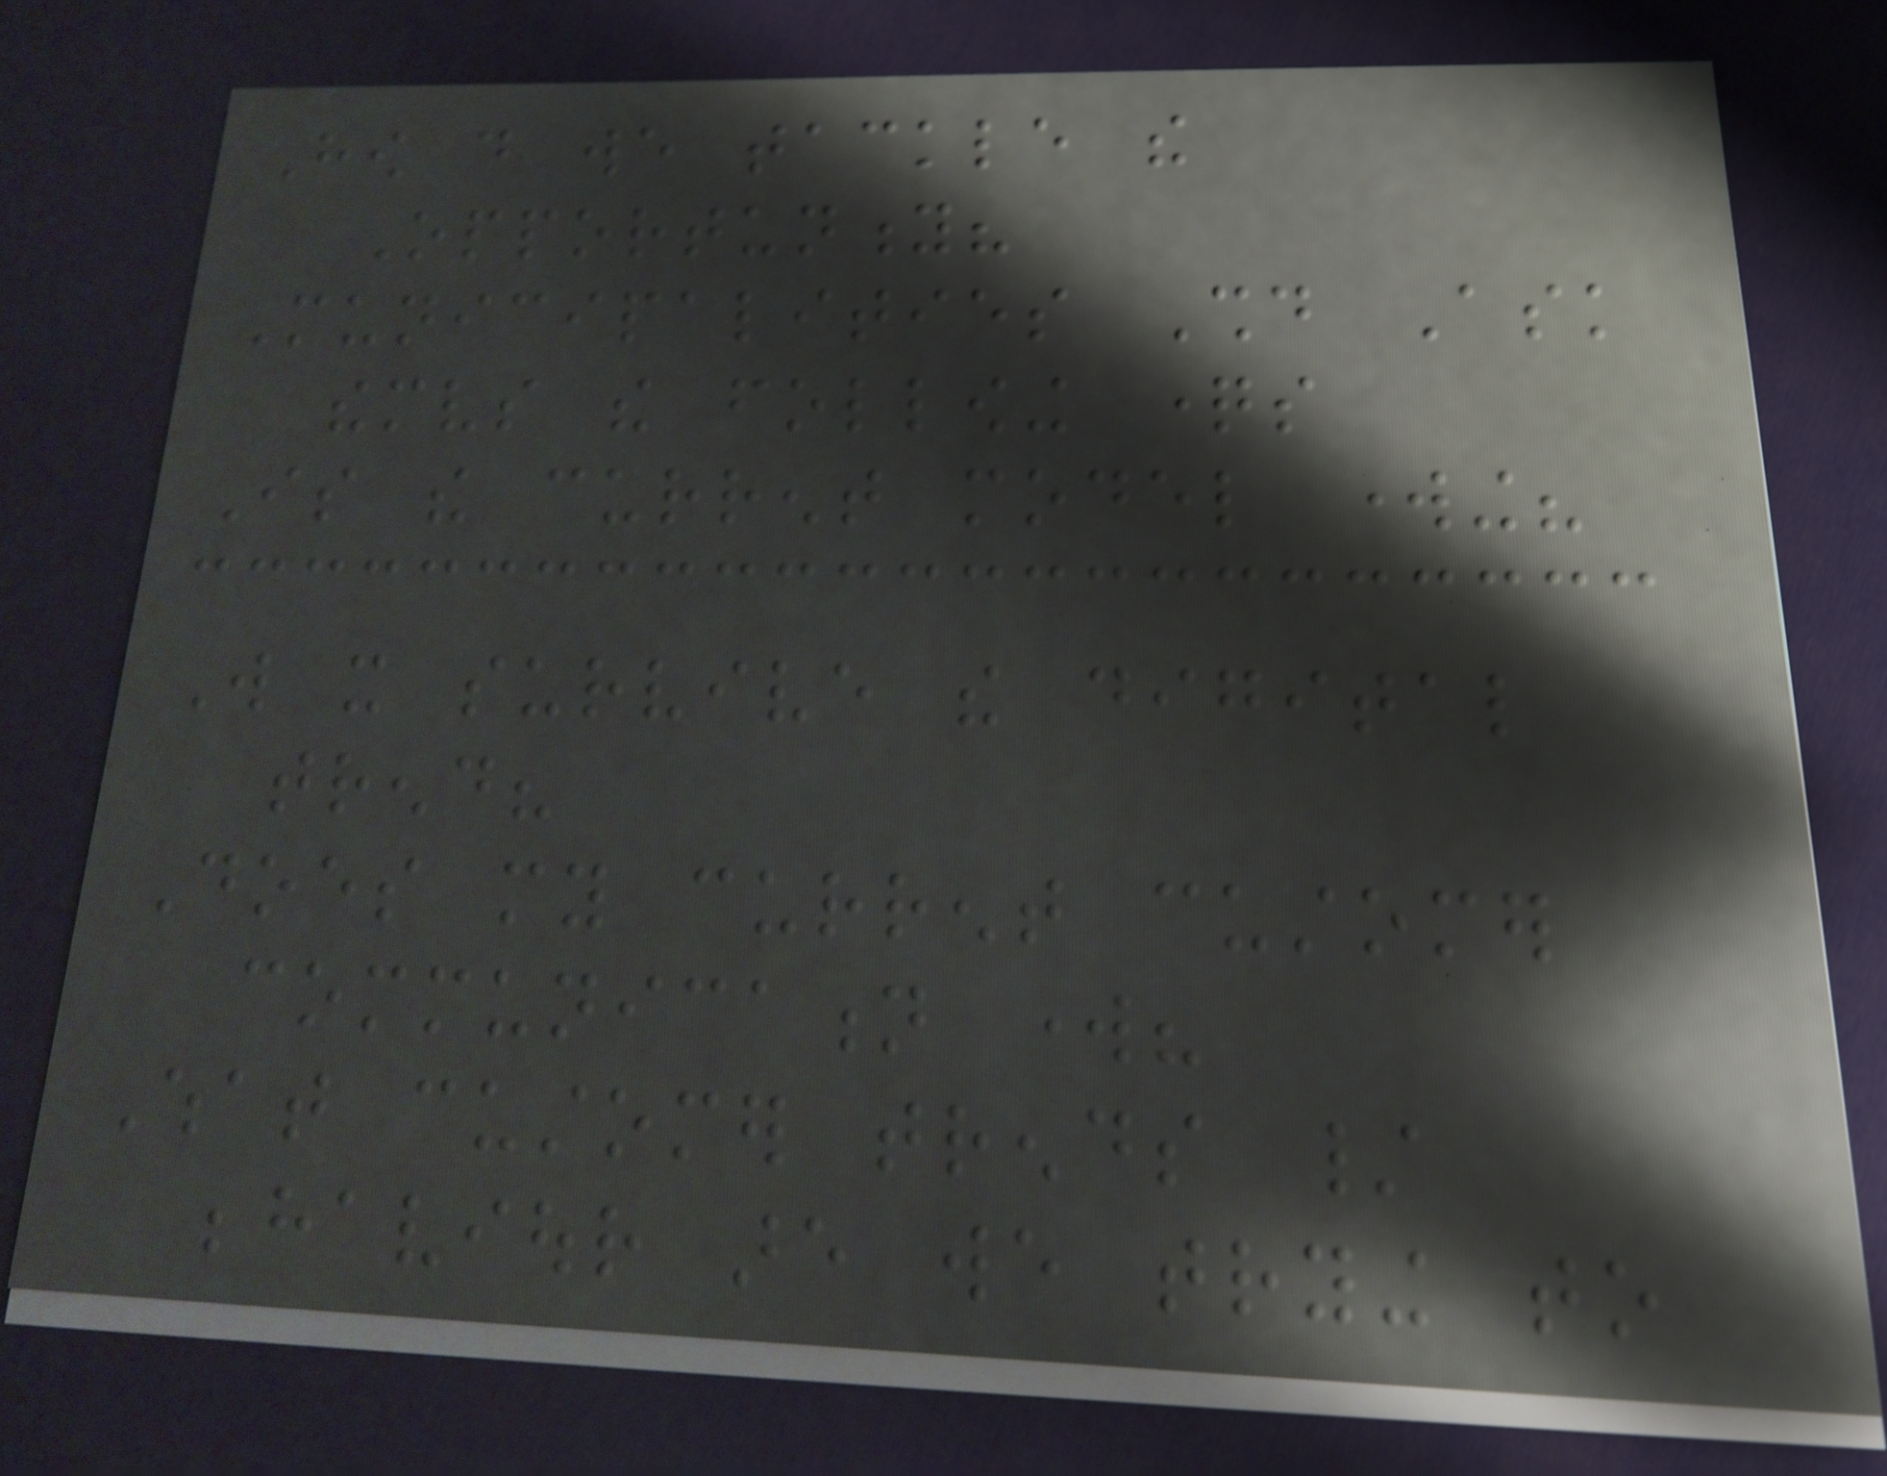How do we tackle the
Opportunity?
Municipalities Should Ask
themselves the following questions
Is the current model working?
Will it survive the digital
trend?
Does my current customer
communication work?
What customer trends /
behaviour are we trying to
